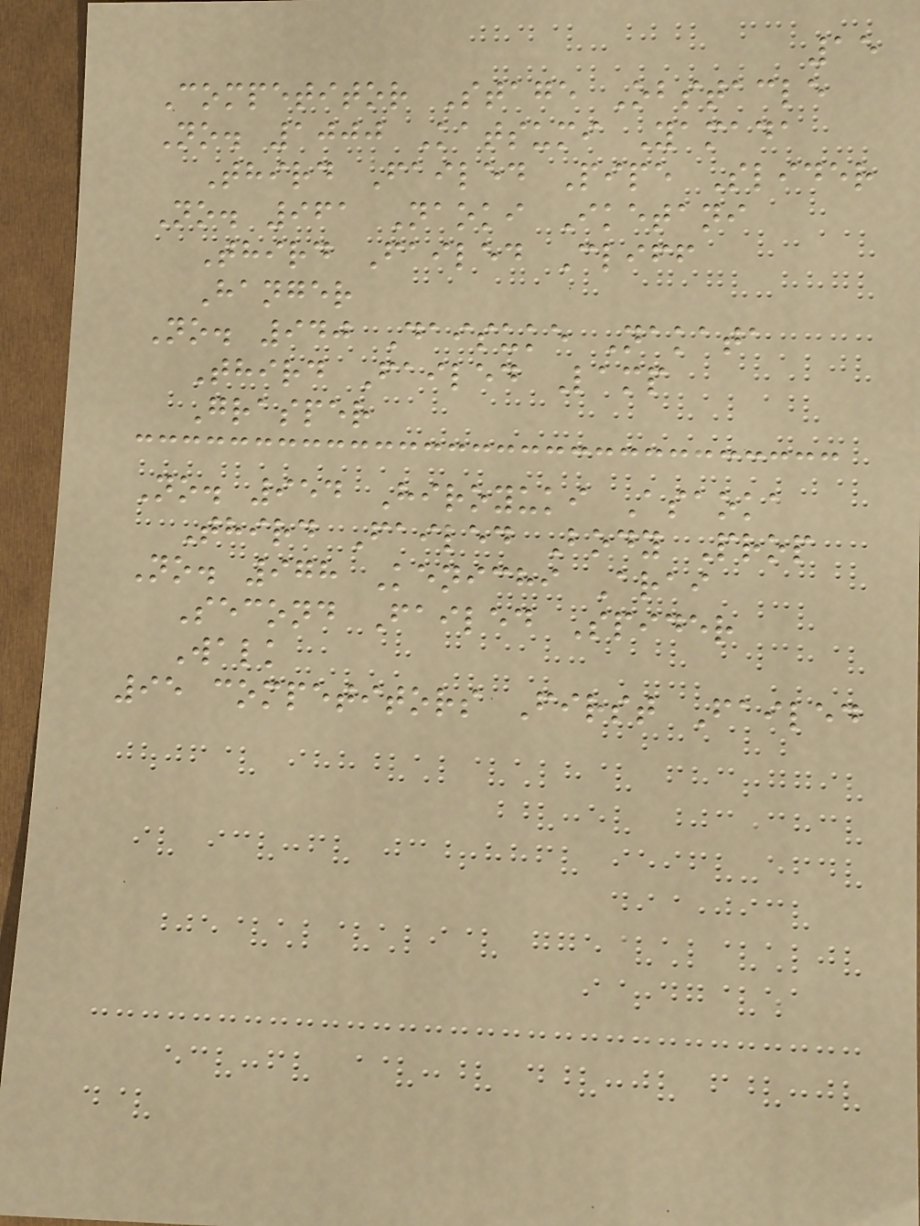15
Competitor Stage Obstacle
No. 1000 Katsumi Yamada
Third Failed Pipe Slider
No. 961 Naoki Iketani
Third Failed Cliff
Hanger
No. 940 Daisuke Nakata
Third Failed Lamp
Grasper
No. 954 Hiroyuki Asaoka
Third Failed Body Prop
No. 978 Kenichi Arai
Second Failed Spider
Walk
95 competitors First Failed
